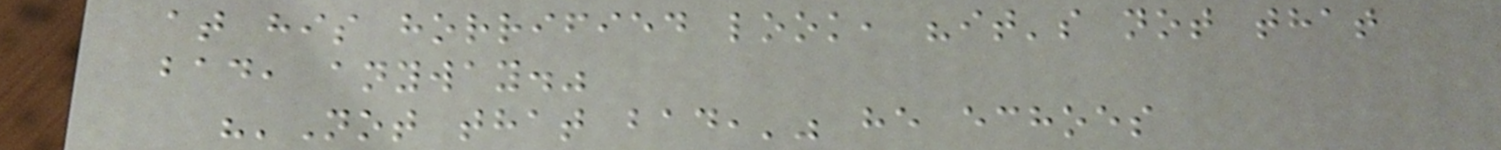at his horrified look, "it's not that
bad, anyway."
"'Not that bad,'" he echoes
